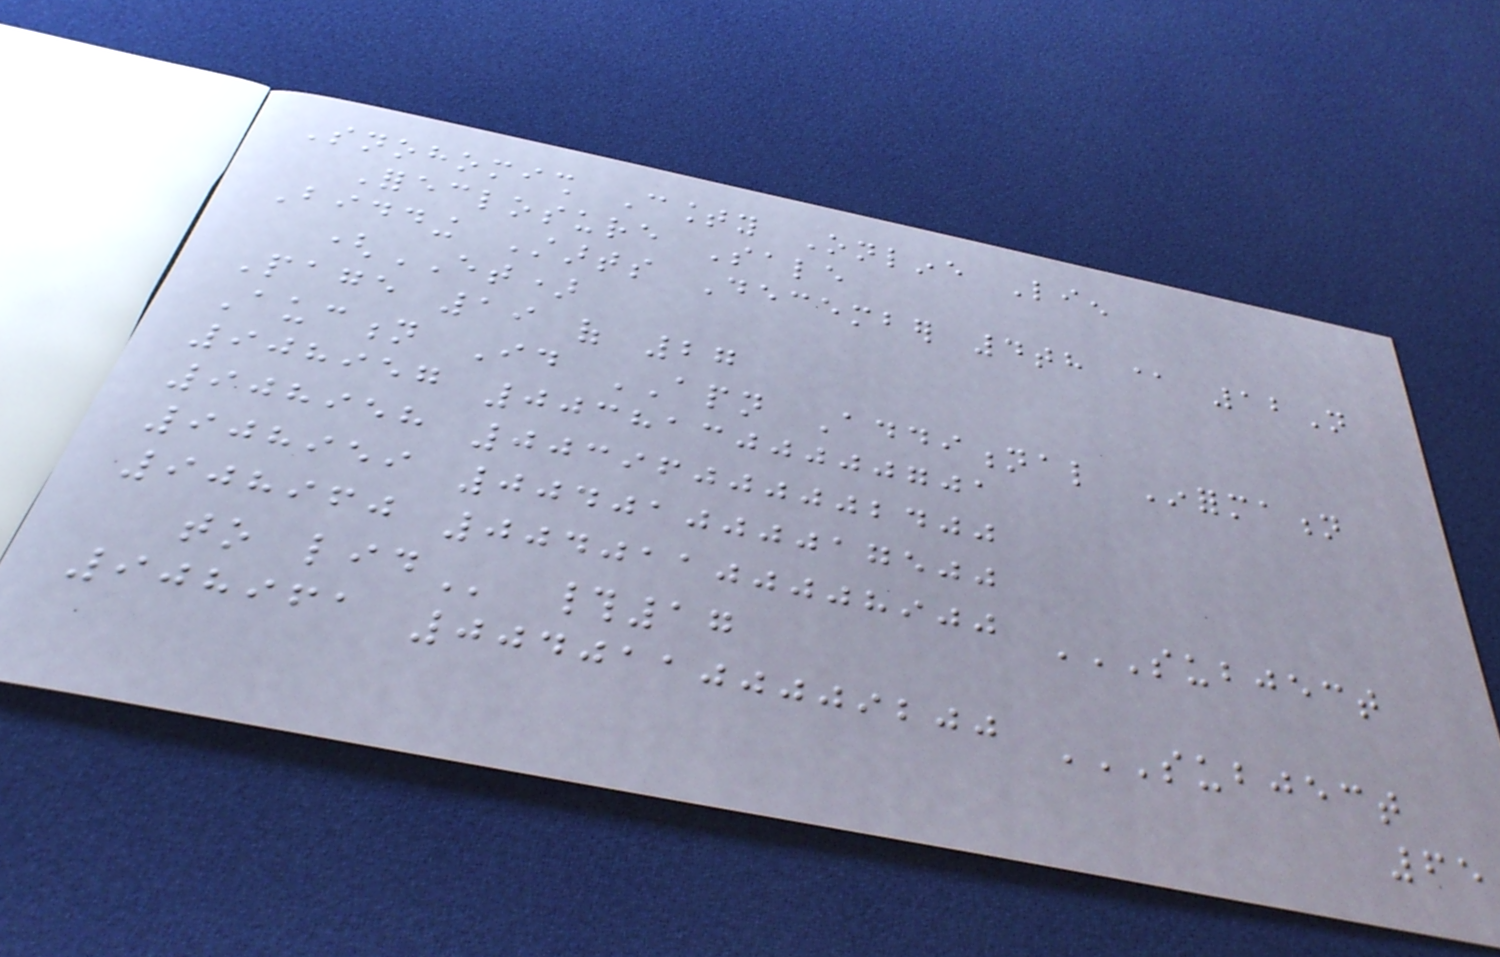Snohomish County Online Lien
Foreclosure Sale
Bidding Starts December 4th @ 12N
(ET)
Page 19 of 27
Auction Id APN Additional Information
908957 00381300000701
908958 00396000002400
908959 00401000017500
908960 00401100008900 SUBJECT
TO LID #17
908961 00401100009200 SUBJECT
65
